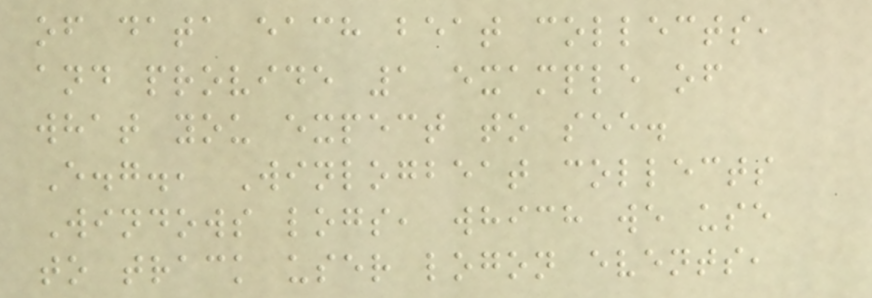of data each beat collects,
and provide 1 example of
what you expect to see.
E.g., Winlogbeat collects
Windows logs, which we use
to track user logon events,
